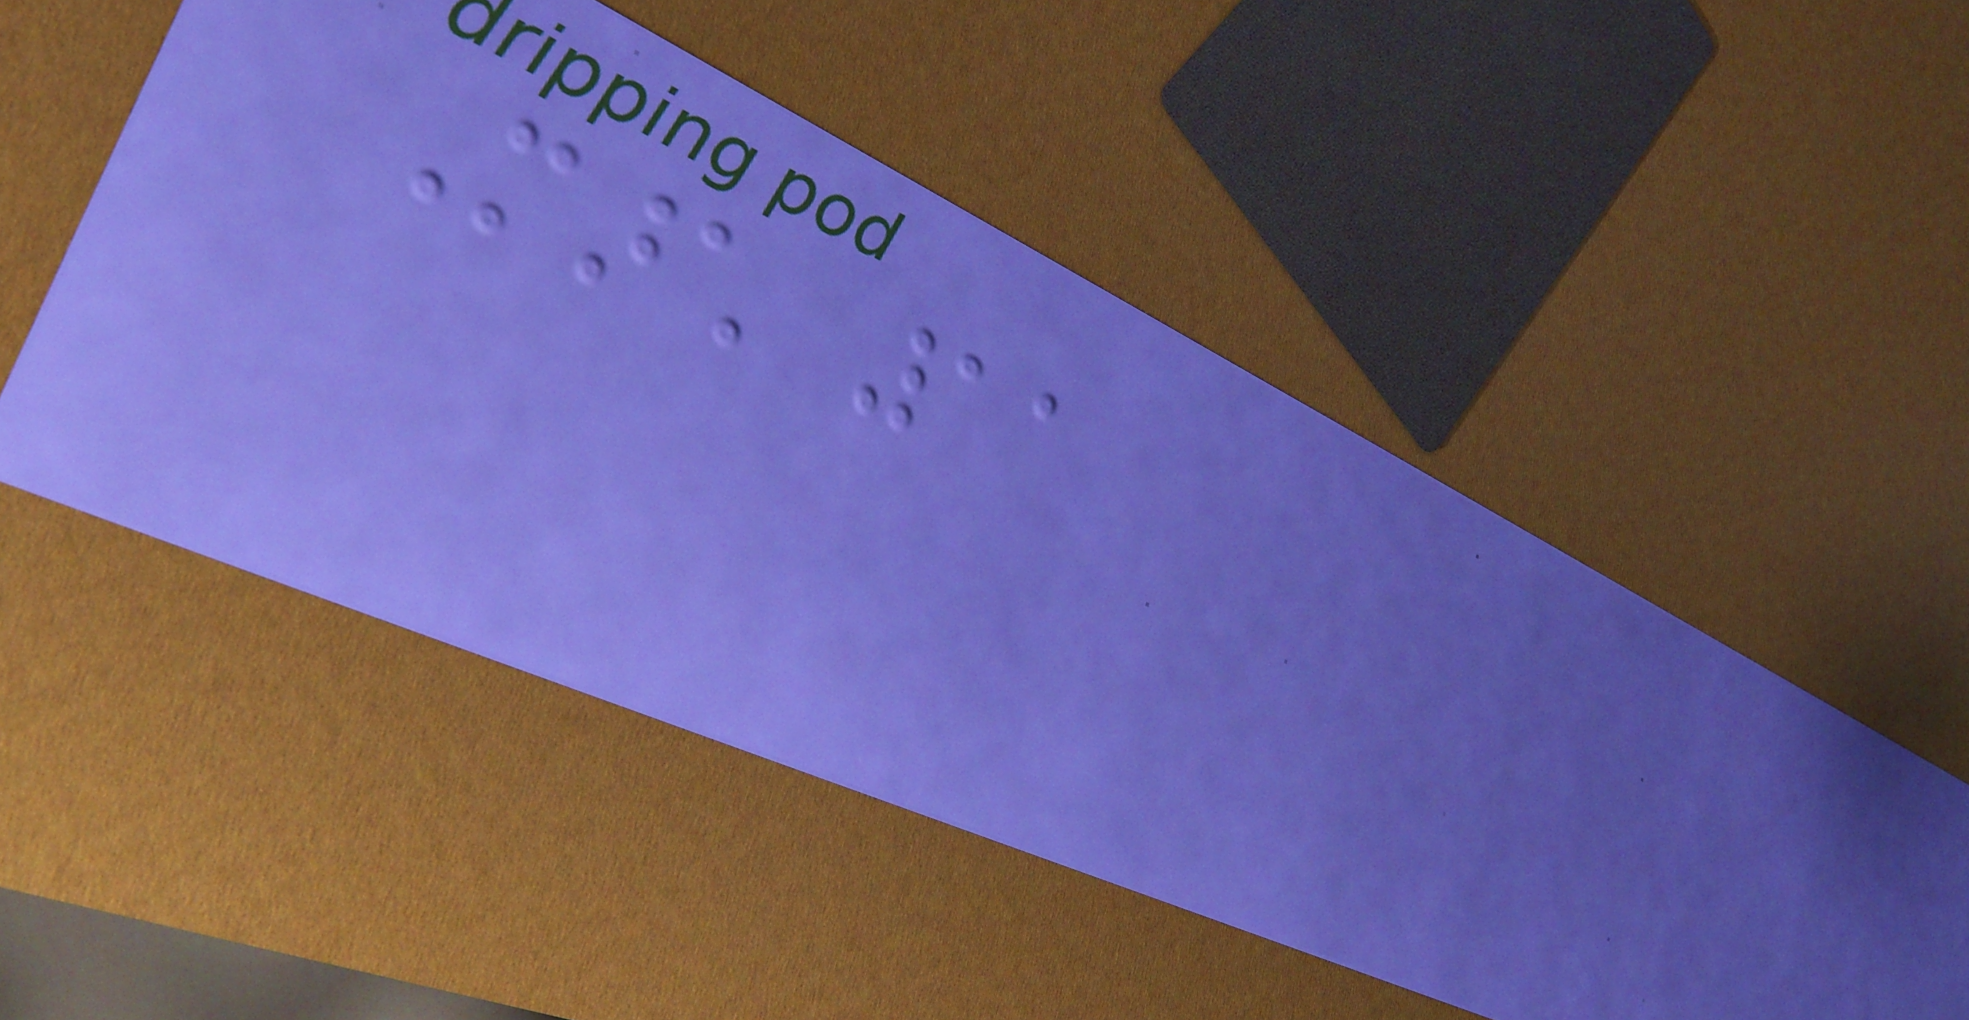March 11
